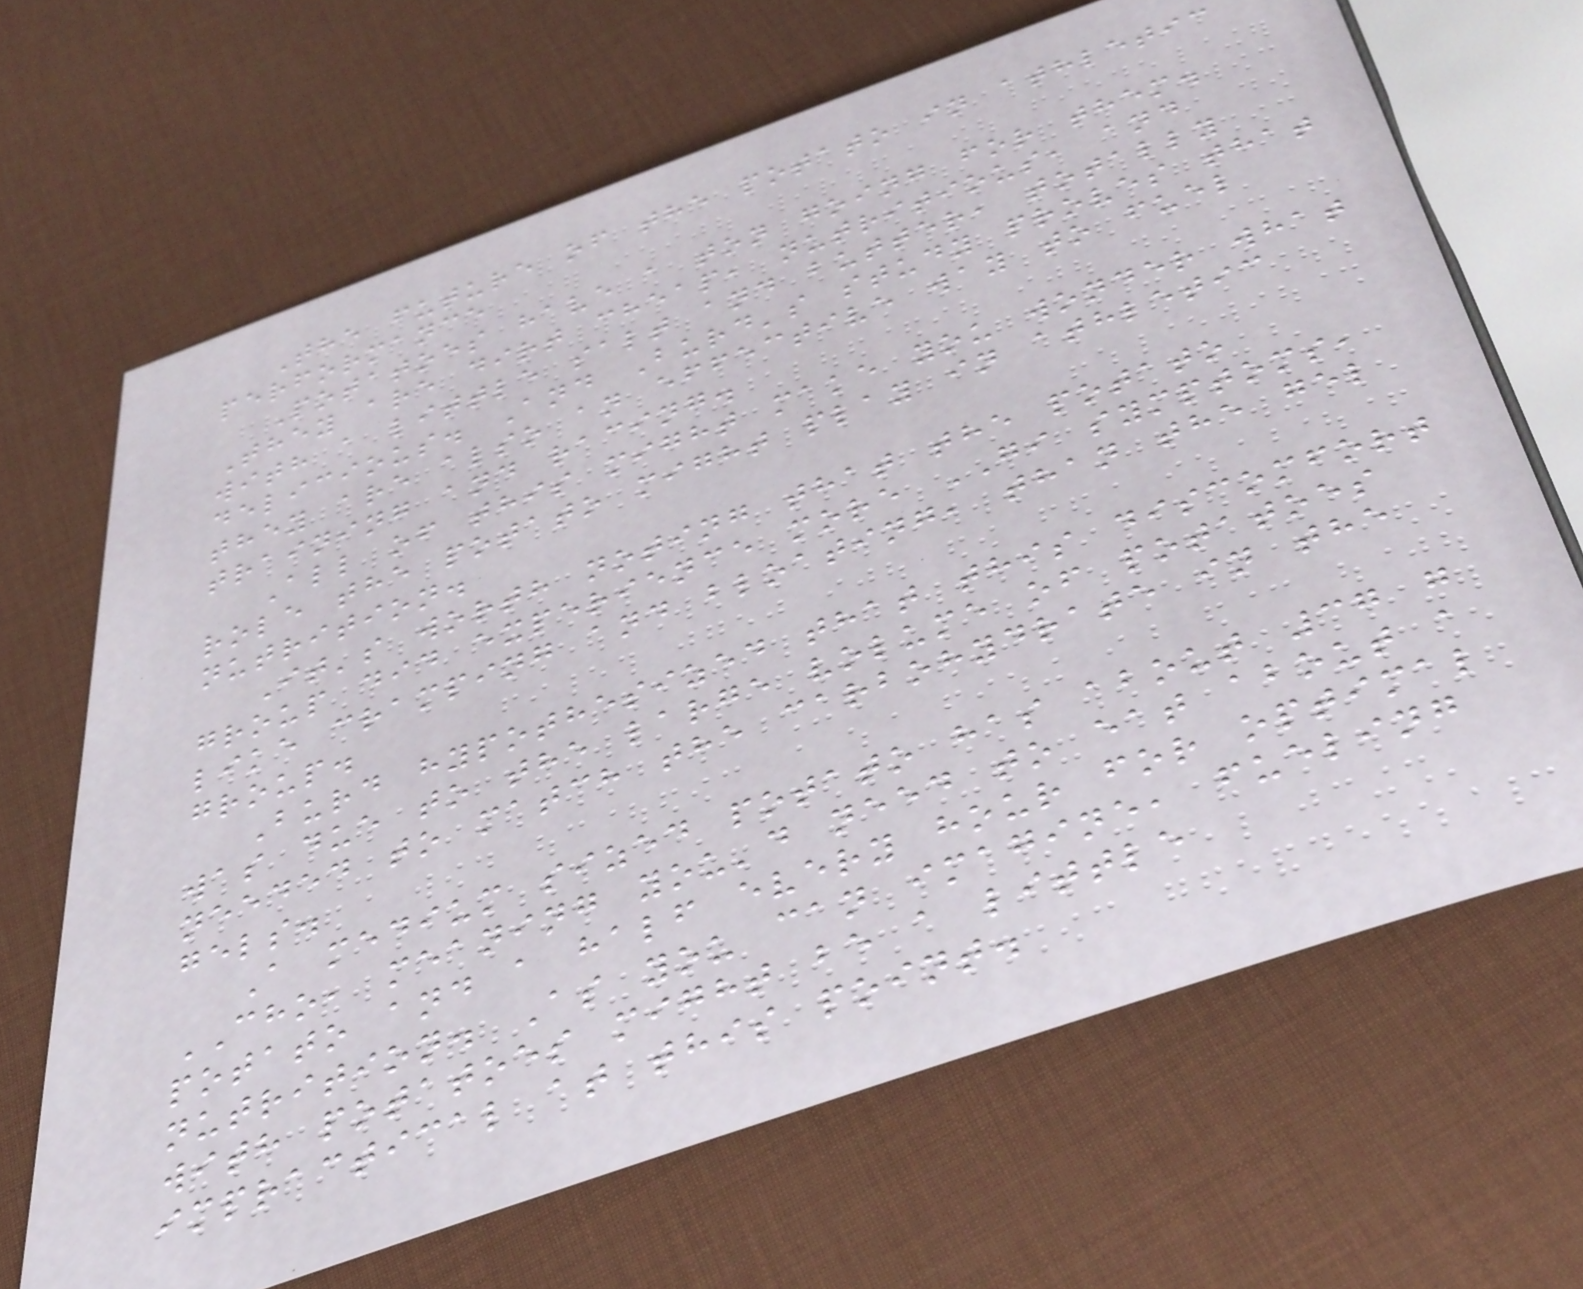The future of the potato in athletic
performance
Potatoes have a ton going for them.
They are dirt cheap, nutritious, and
with a little salt and butter, totally
delicious. And Burd's study proves that
they are also an effective way to fuel
training and racing.
All of this might make you wonder what
role the potato might play in athletic
nutrition.
It's worth noting that the potato
group did experience more GI symptoms,
like cramping and bloating, than the gel
group.
Burd hypothesized that this discomfort
was due to the large volume of potatoes
needed to match the carbohydrate in the
gels.
A medium sized potato has about 37 g
CHO, meaning you'd need to eat about a
potato and a half every hour for optimal
nutrition. As you can imagine, fueling
with potatoes might be a little
impractical at this point.
